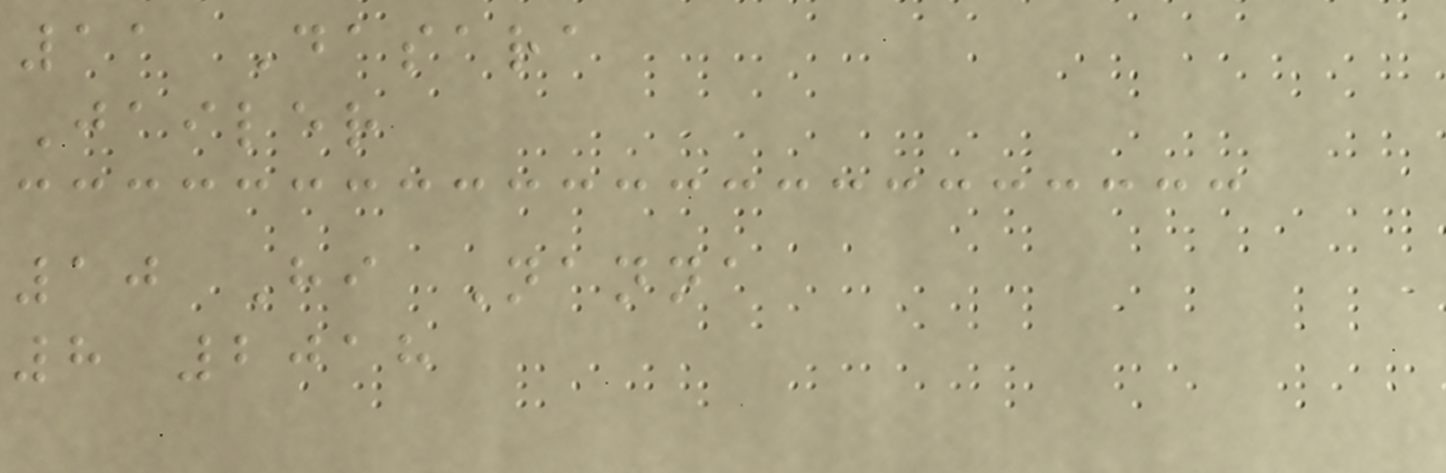11 Dasara
Jailer
10 Hi Nanna
8 2018
